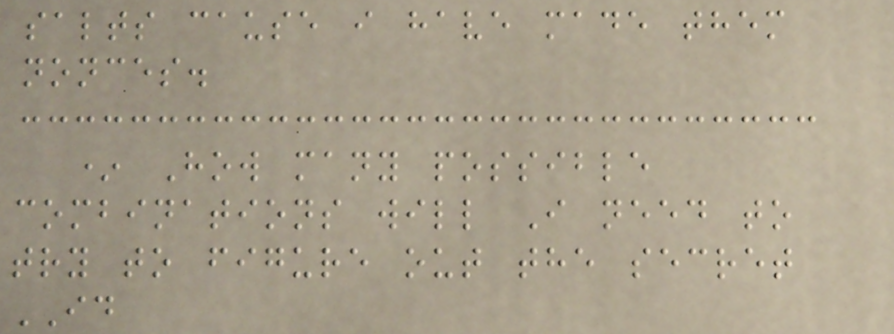salts cause i have made them
nonces.
* How many possible
combinations will I need to
try to figure out the secret
ID
